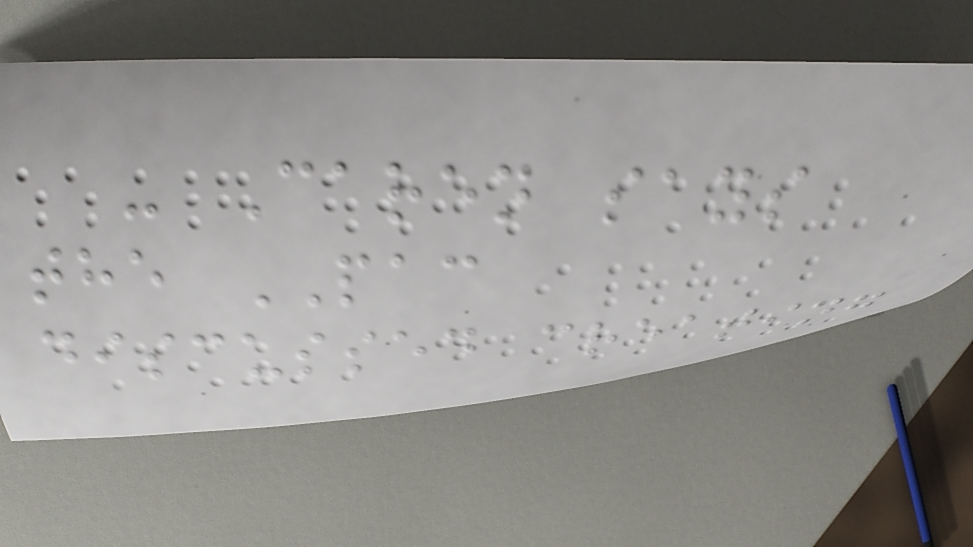- Caren says
the PAC
discussed creating
